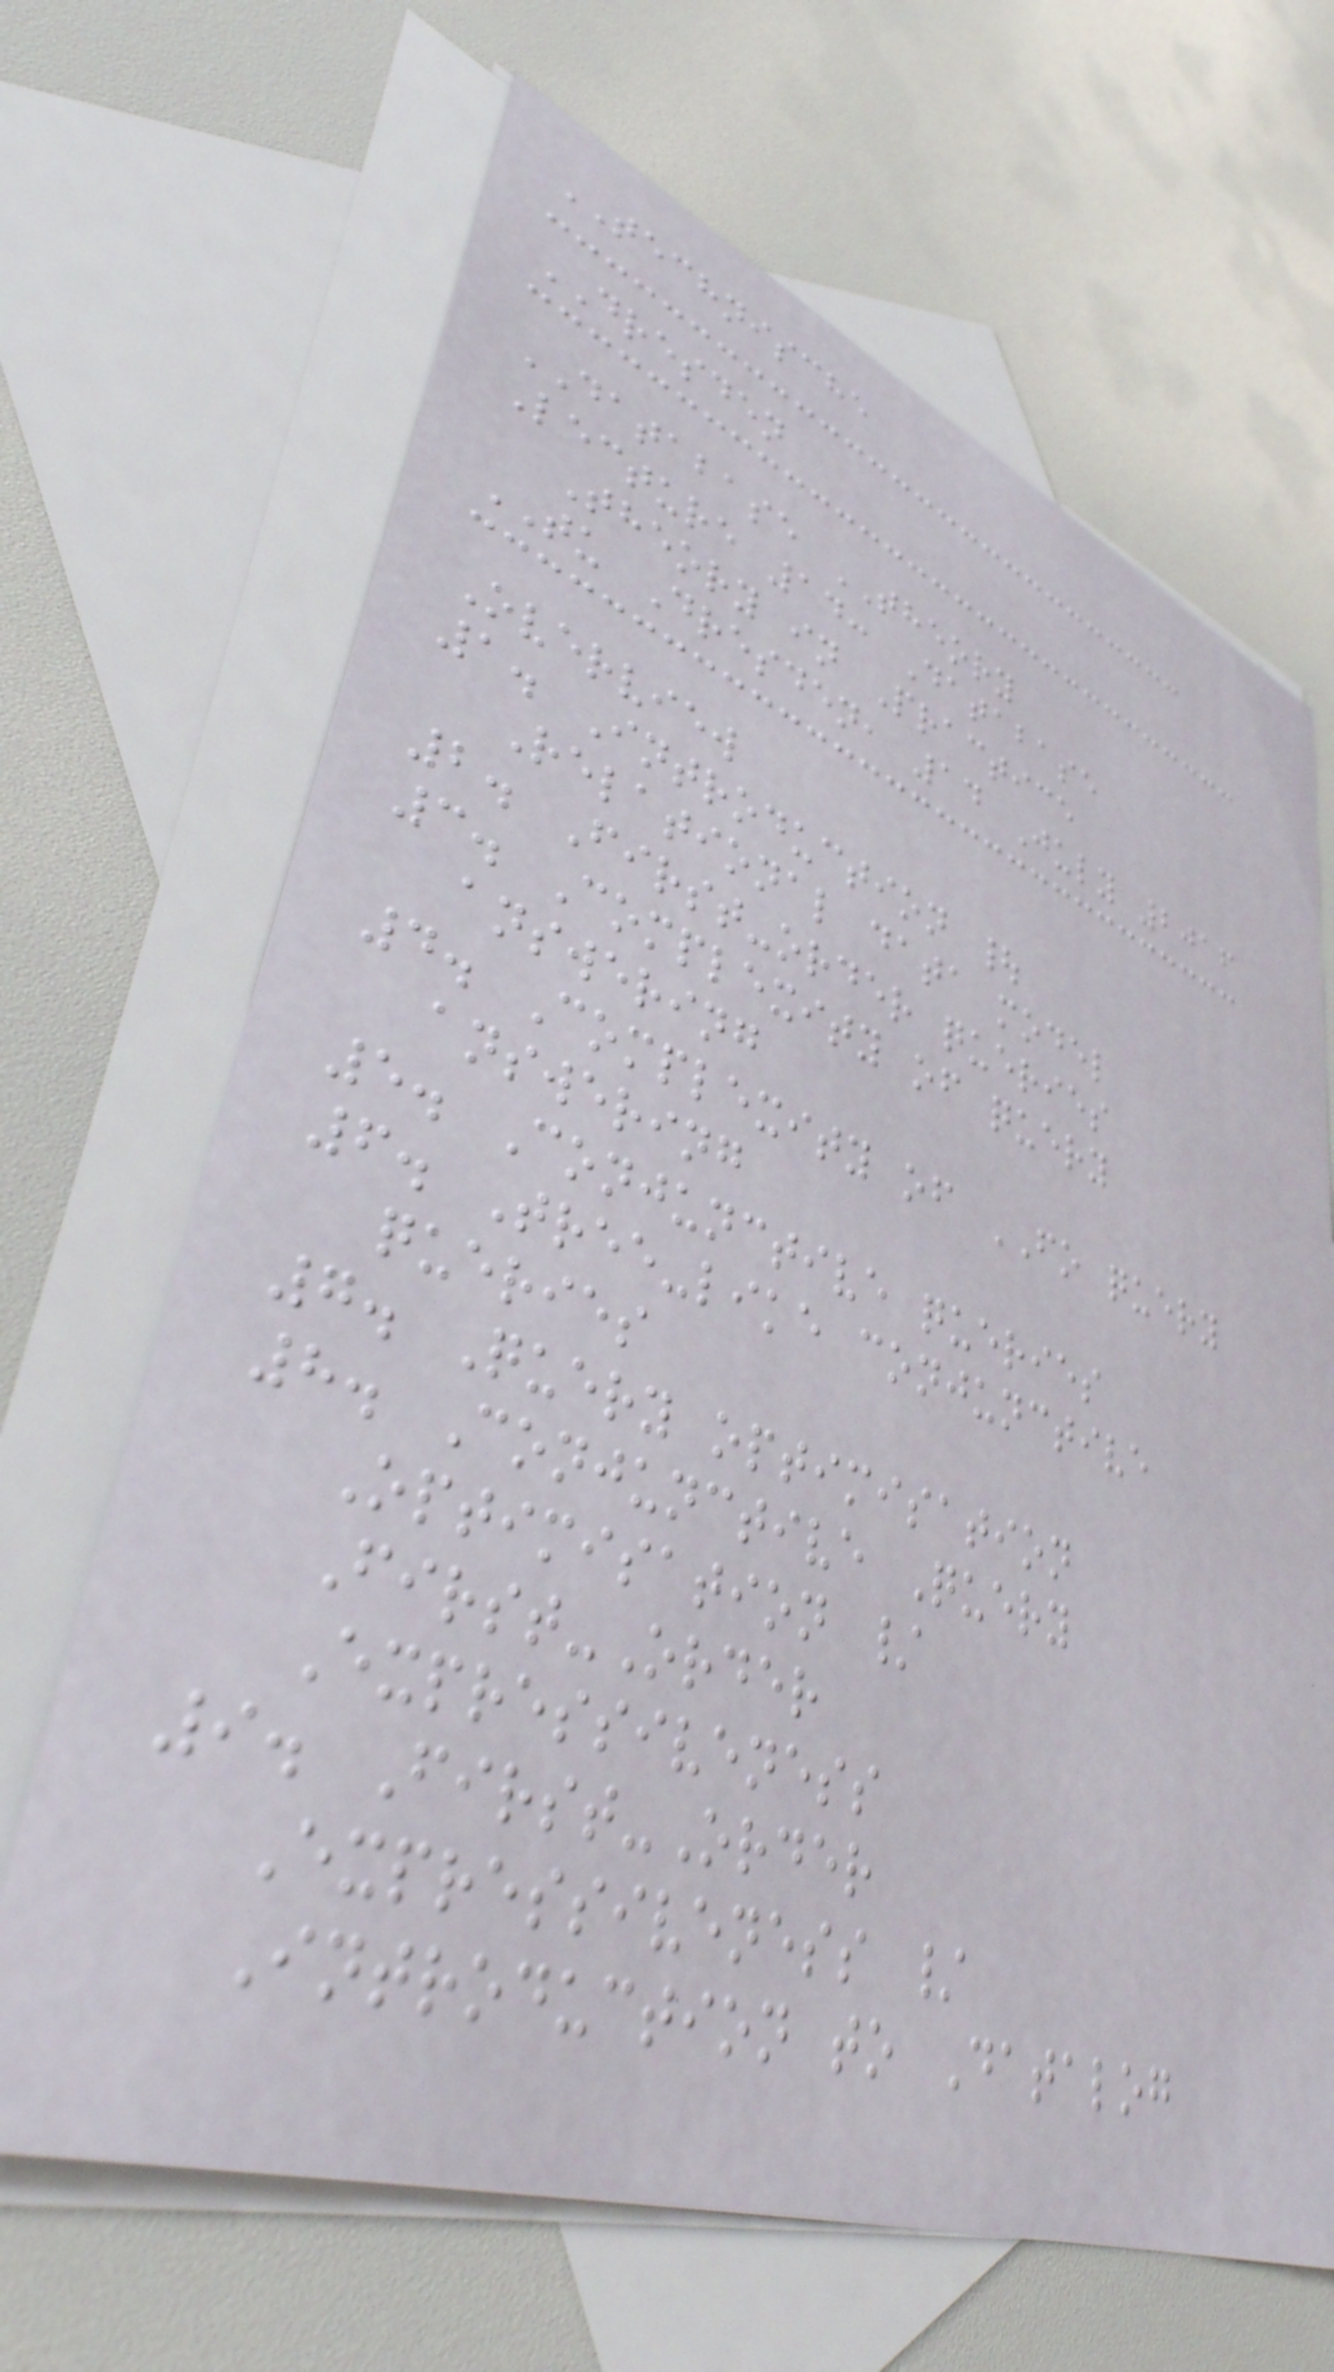TECHNISCHE
DRESDEN
DATABASE THEORY
Lecture 14: Database
Theory in Practice
TU Dresden, 14 July 2016
Overview
1. Introduction |
Relational data model
2. First-order queries
3. Complexity of query
answering
4. Complexity of FO query
answering
5. Conjunctive queries
6. Tree-like conjunctive
queries
7. Query optimisation
8. Conjunctive Query
Optimisation /
First-Order
Expressiveness
9. First-Order
Expressiveness /
Introduction to Datalog
